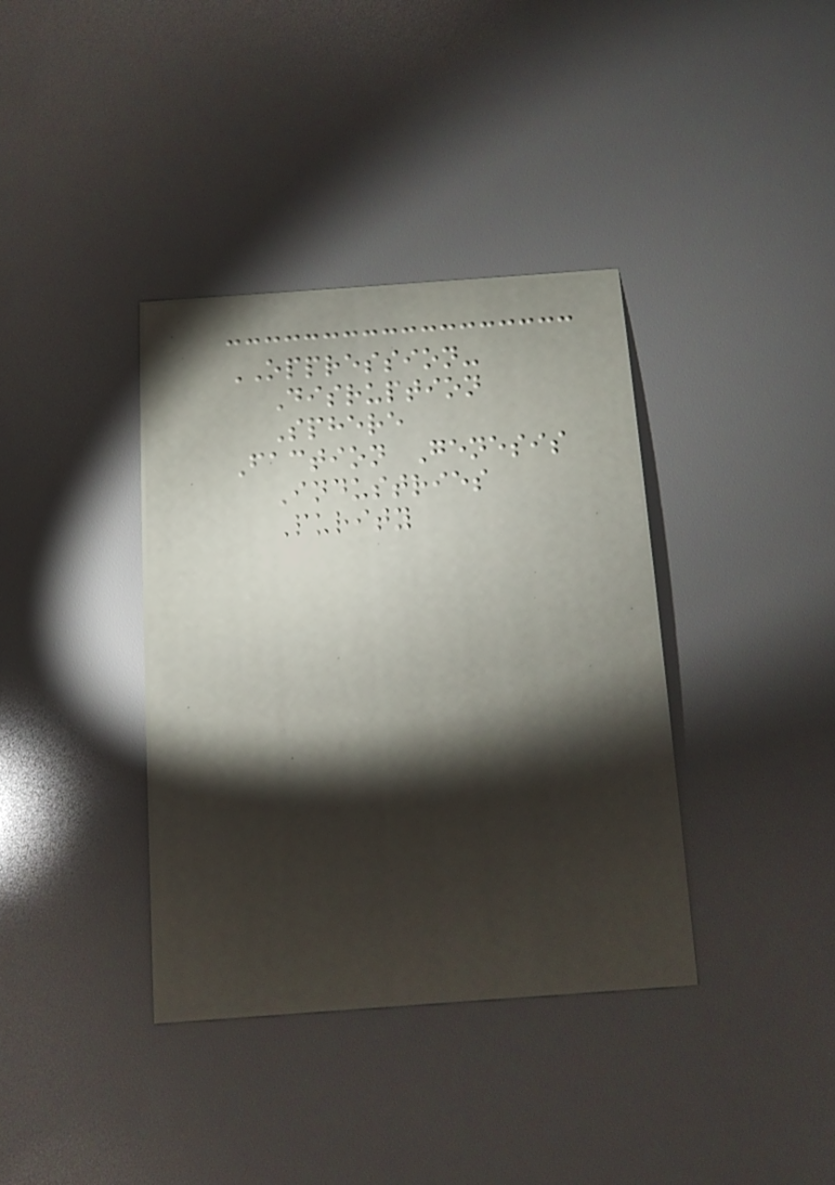OPPRESSION-
Disruption
Sphere
Faction Genesis
Industries
Purity
